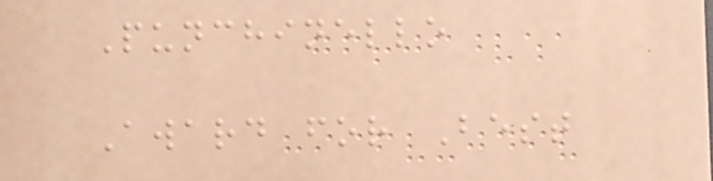Punchinello
Award for Best
